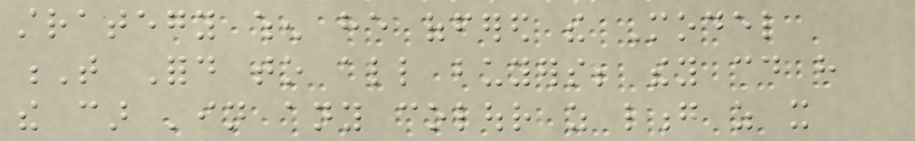strategy when he offered the Model
T Ford to all buyers; they could have
the car 'in any colour as long as it
